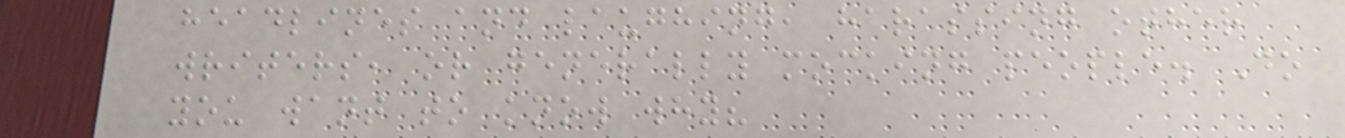headlines and laughing, harassing other
writers, or generally mocking people. Do
you want to know why?
